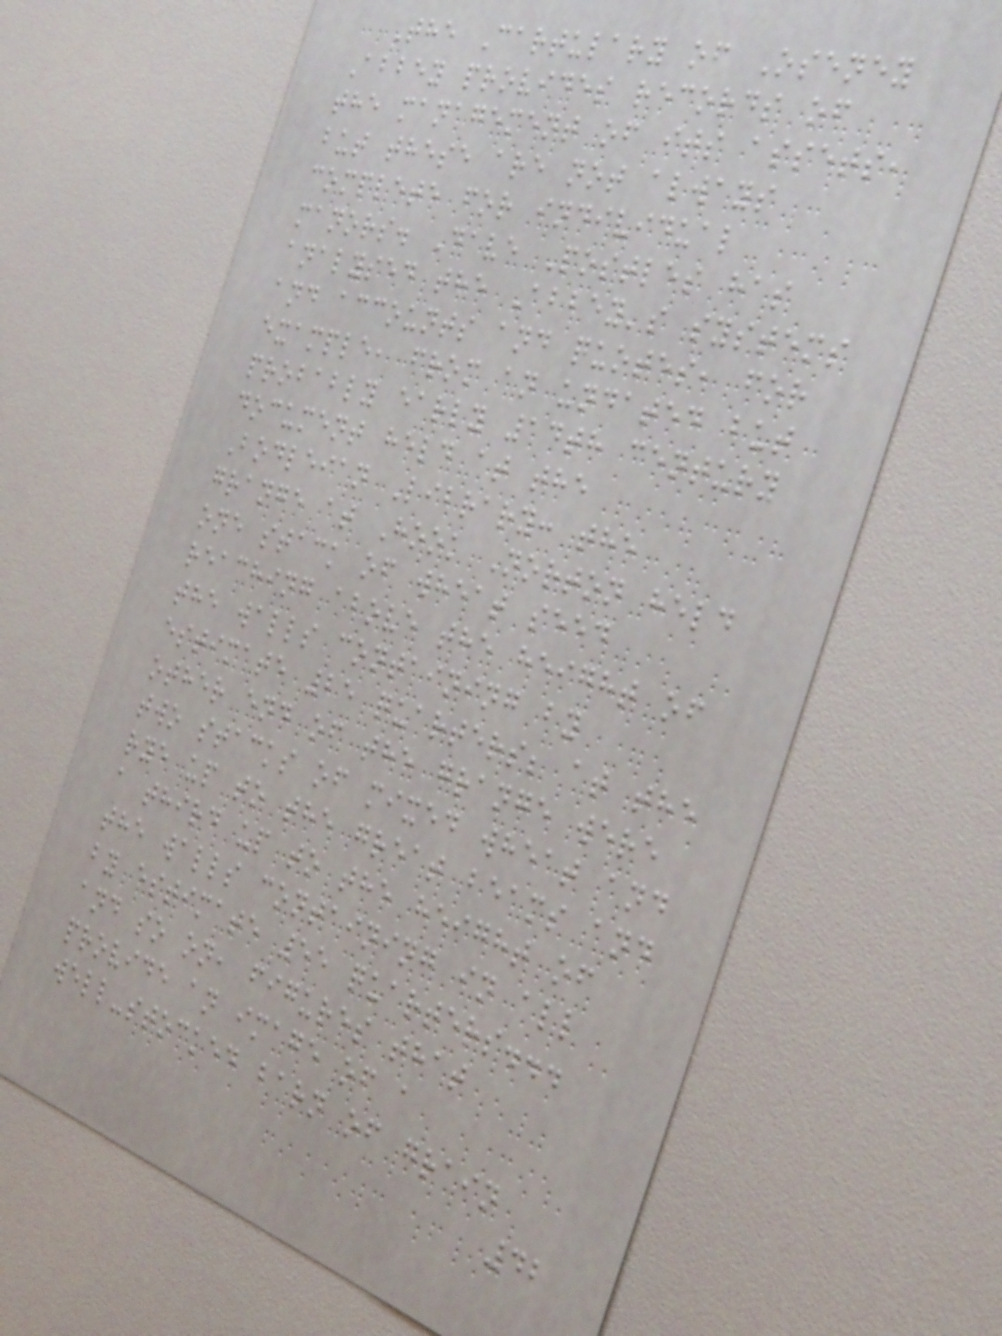The Cartulary of Oseney
Abbey provides records of
the management of its assets,
but these are not always
complete for individual
manors. Dave Postles has
analysed the Abbey's systems
and accounts and quotes, for
example, from an undated but
probably early 14th century
document held at the
Bodleian Library: the
grange at Hook Norton held
one stack of wheat seed
reaching above the height of
the walls containing by
estimate 25 quarters; at the
other end of the grange were
two stacks of mixed wheat and
rye up to the great beams and
a third up to the height of
the walls containing in all
by estimate 55 quarters...
and so on, figures that
provide an image of a
well-stocked barn of grain
42
